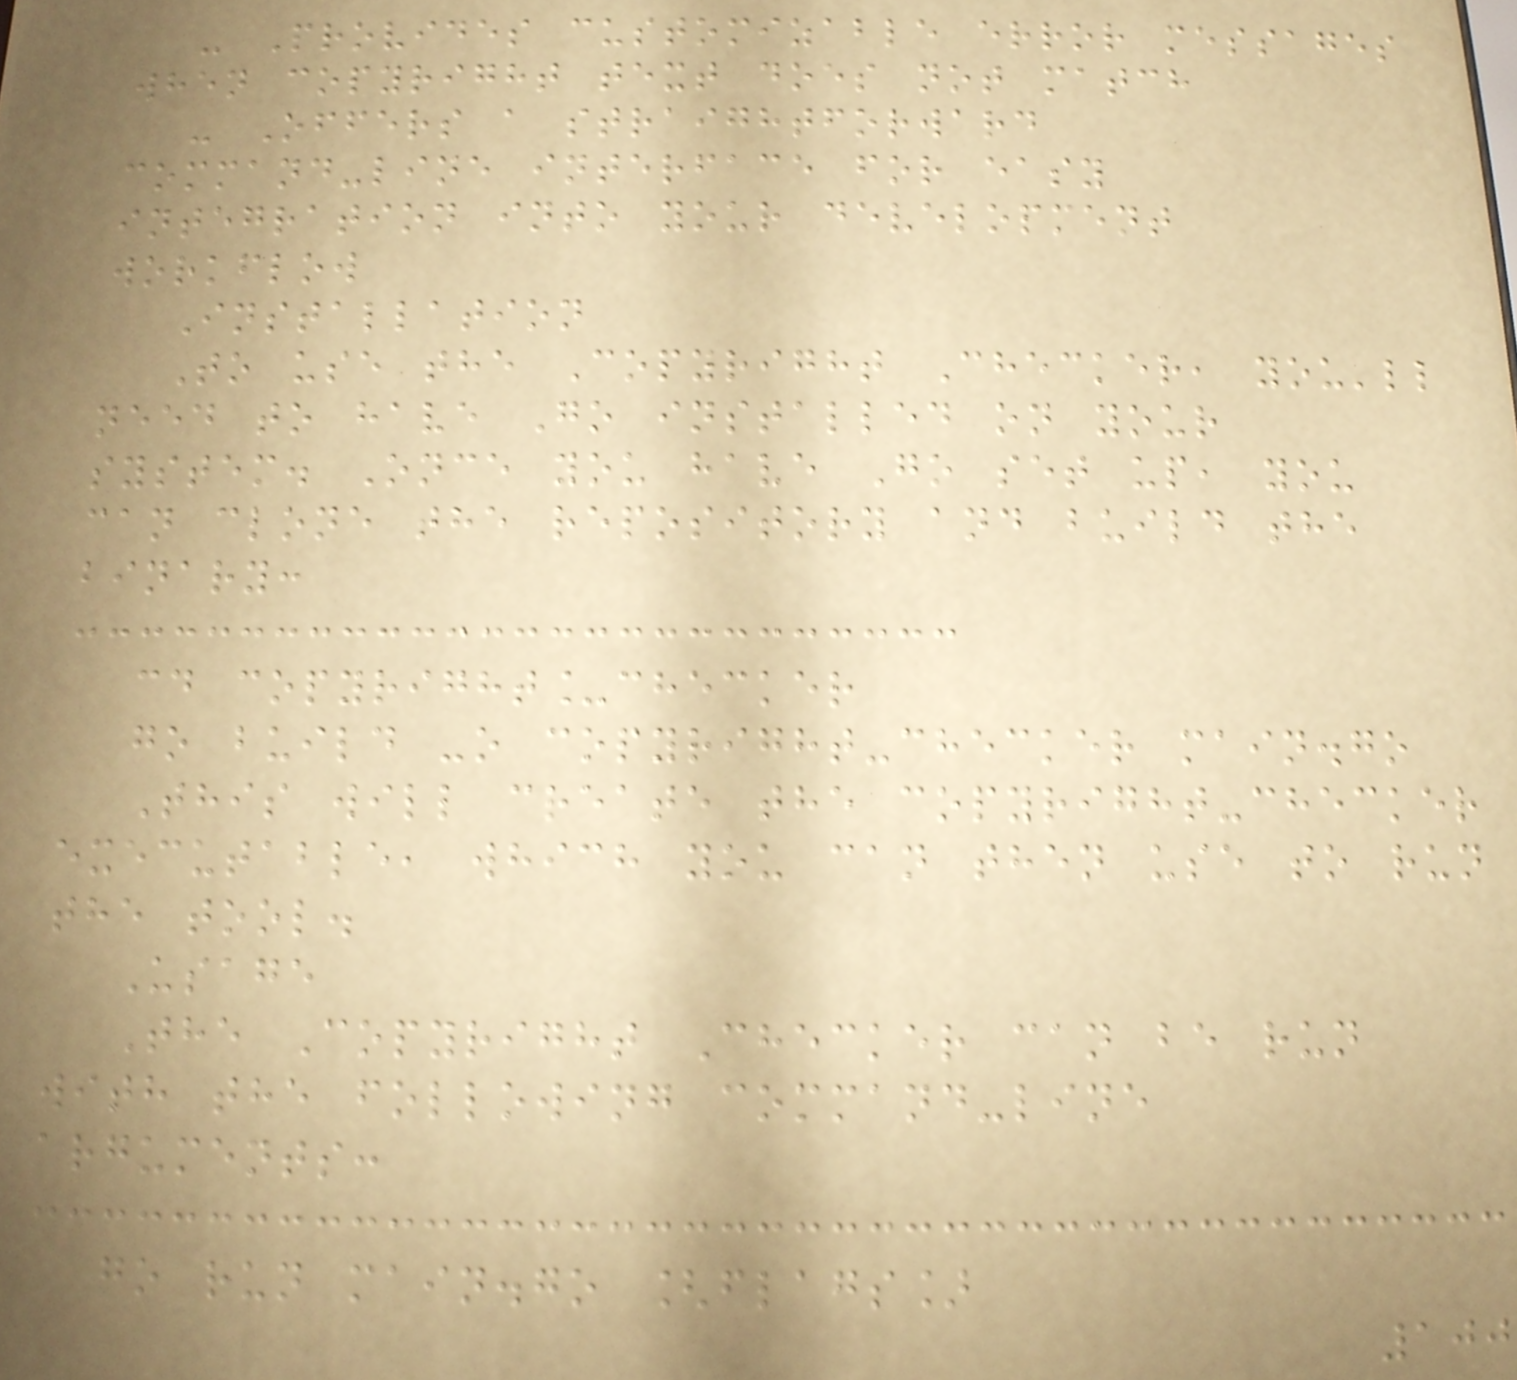- Provides customizable error messages
when copyright text does not match
- Offers a straightforward
command-line interface for easy
integration into your development
workflow
Installation
To use the Copyright Checker, you'll
need to have Go installed on your
system. Once you have Go set up, you
can clone the repository and build the
binary:
cd copyright_checker
go build -o copyright-checker main.go
This will create the copyright-checker
executable, which you can then use to run
the tool.
Usage
The Copyright Checker can be run
with the following command-line
arguments:
go run main.go [flags]
100
